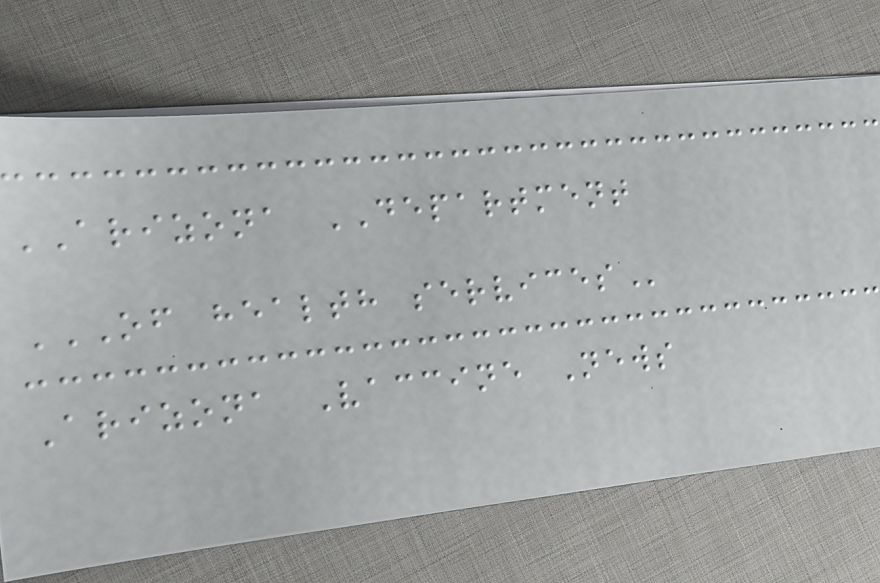ARIZONA DEPARTMENT
OF HEALTH SERVICES
Arizona Vaccine News
